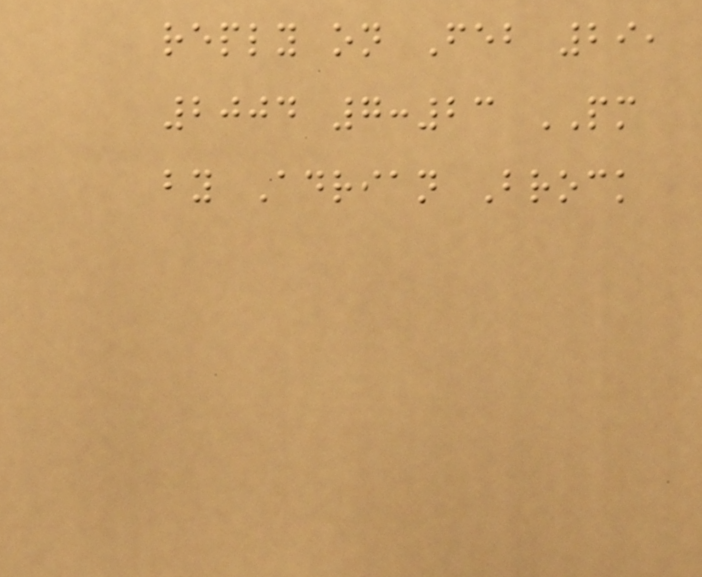reply on Feb 29,
2004 7:23 PM
by Adrian Brock
